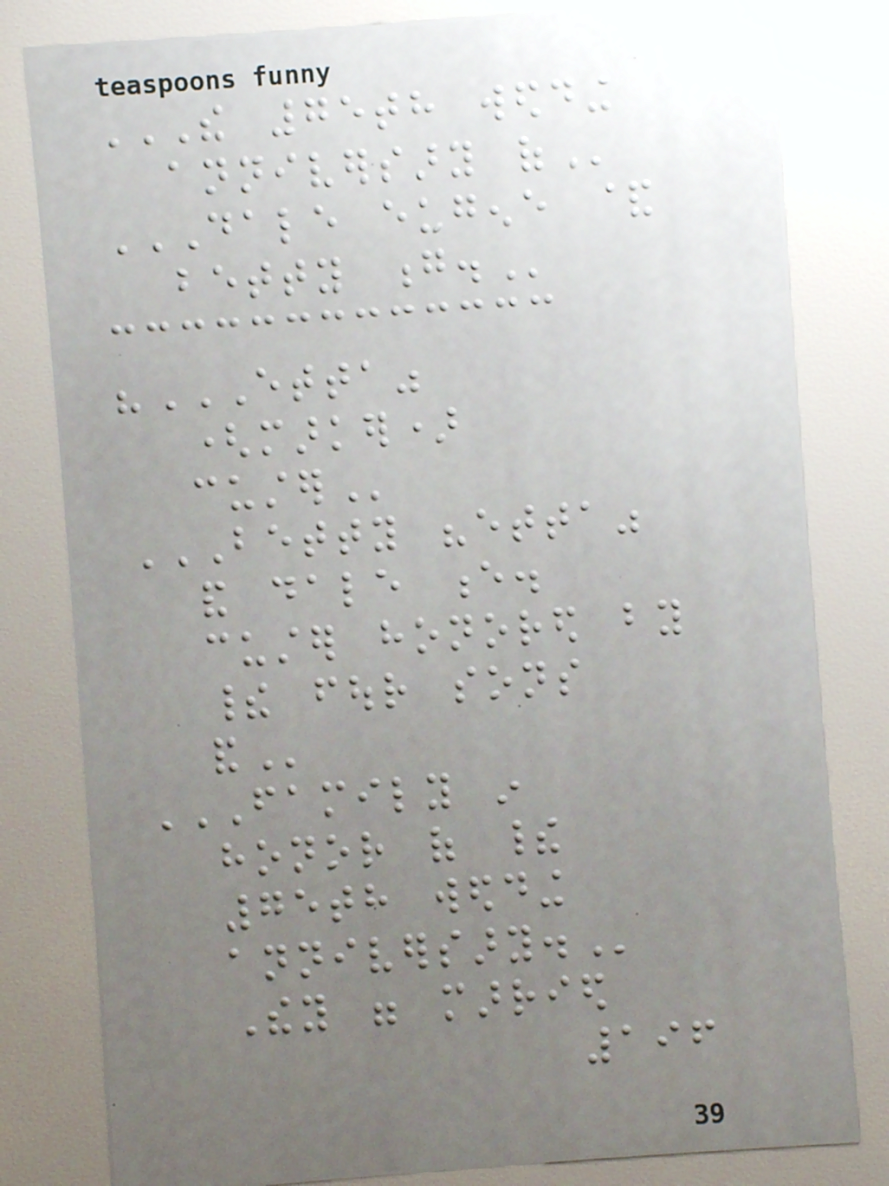THE 75TH WEDDING
ANNIVERSARY OF
DALE EUGENE &
BETTY G.
"ETTA"
(MARKER)
CUSTER
BETTY "ETTA"
AND DALE E.
CUSTER HONORED BY
THEIR FOUR SONS
AND
FAMILY IN
HONOR OF THEIR
75TH WEDDING
ANNIVERSARY.
They were married
196
